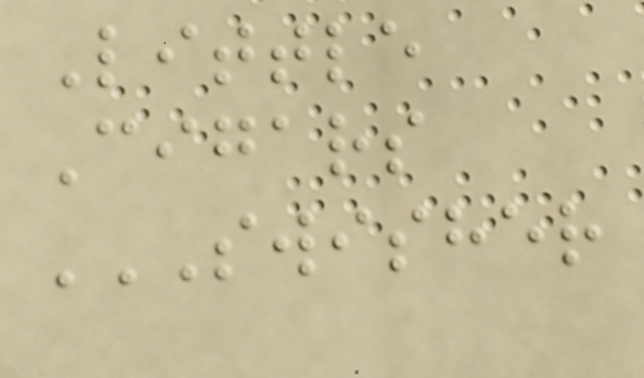Little
Cigars
SWISHER
